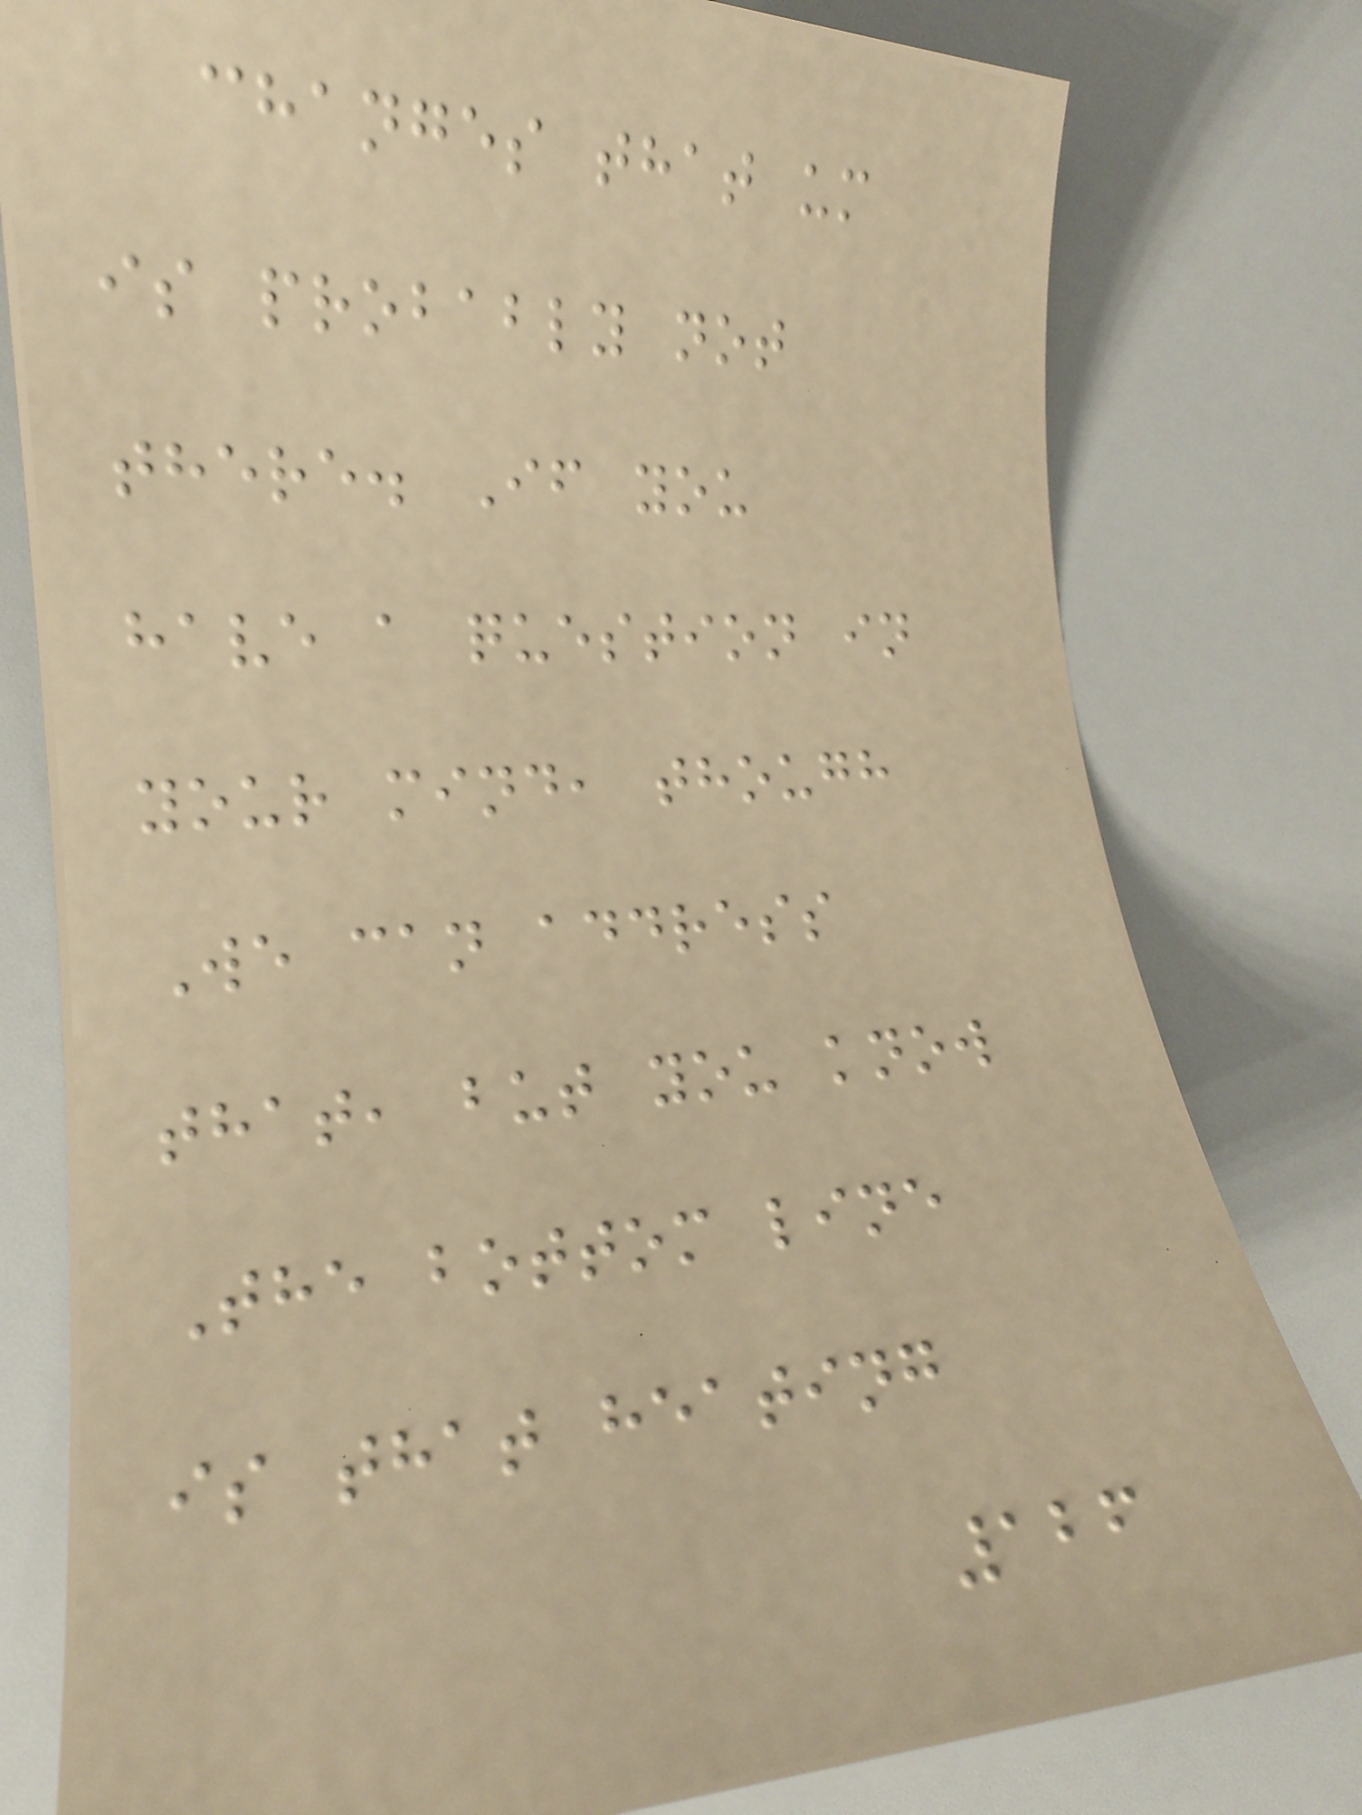changes that um
is probably not
there. If you
have a question in
your mind, though
We can address
that, but you know
The bottom line
is that heating
126
